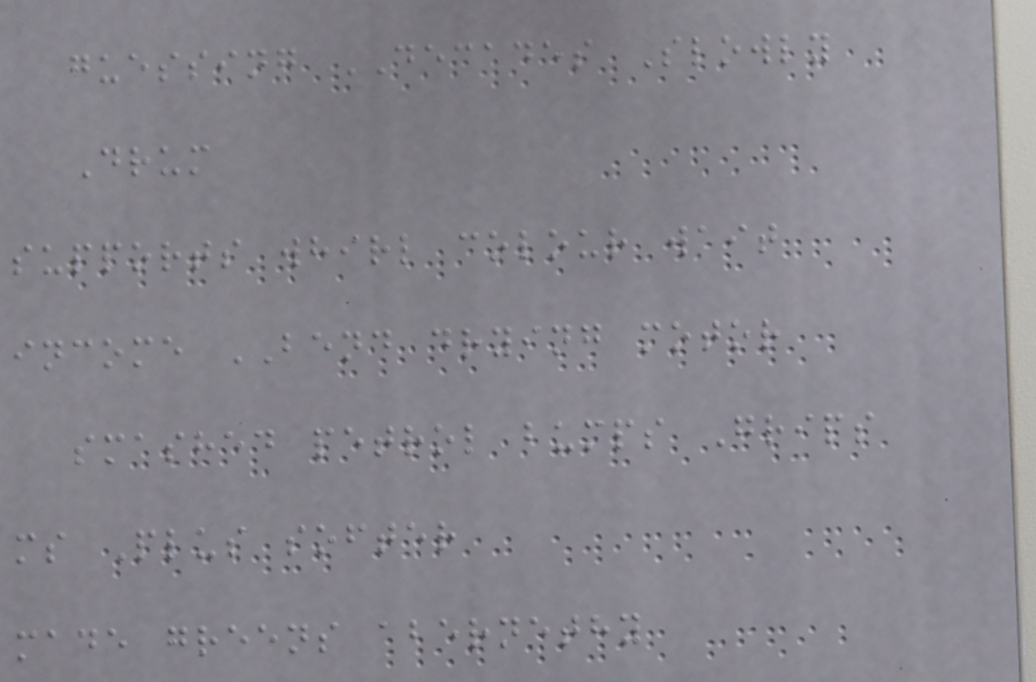guessing DECADES Slowly
Drum
supports whirl colour wait
income BEND drying motor
smashed petrol bumps Grips
ms Plus softer
made greens abernethy
